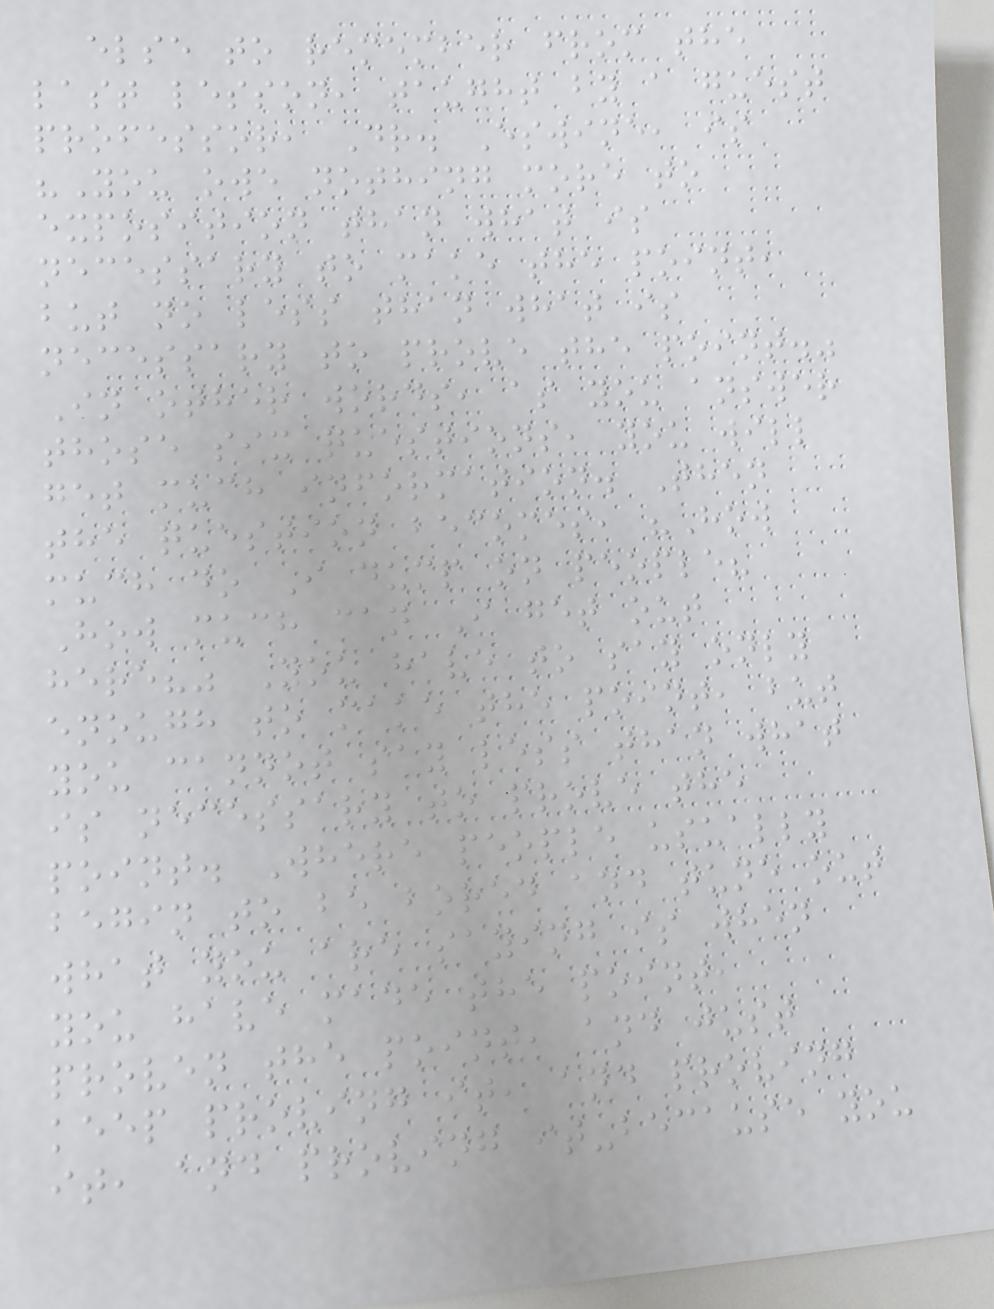else to remember from the
last lesson, taught by a guest
professor, Dr. Eswine, is
"You owe nothing more to
exposition than what is
necessary to make the point,
but no less than what is
necessary to prove the point."
In other words, as you answer
those six questions, you will
get much information. Then
the question becomes, "How
much do I dump on people?
How much can I get out
here?" You have to say only
enough to make the point, but
you cannot say less than what
is necessary to prove the
point. Where people usually
begin to be bored and tune out
what you are saying is when
you have made the point,
proven the point, and just
keep proving it, and proving
it, and proving it-because you
